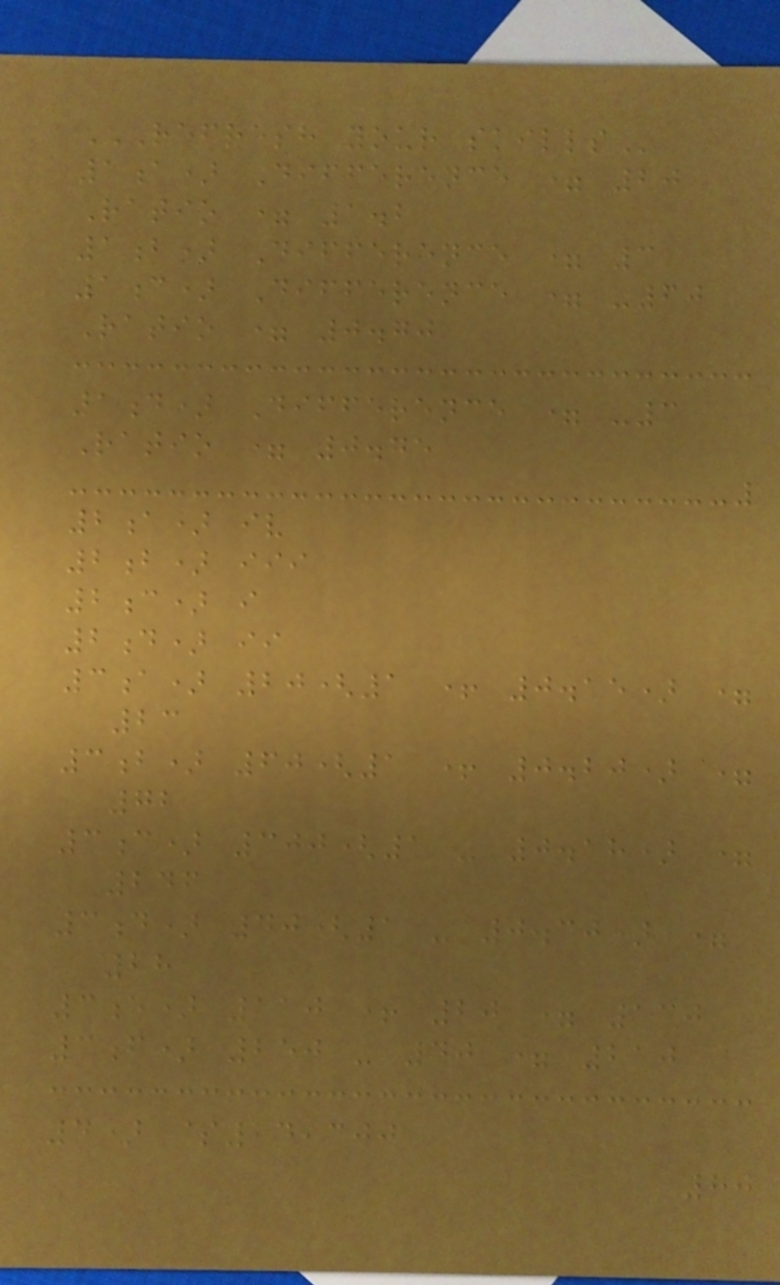REFRESH YOUR SKILLS
1a) Difference = 20
Ratio = 1.2
1b) Difference = 3
1c) Difference = -60
Ratio = 0.70
1d) Difference = -3
Ratio = 0.75
2a) iv
2b) iii
2c) i
2d) ii
3a) 20(1 + 0.15) =
23
3b) 60(1 + 0.20) =
72
3c) 300(1 - 0.18) =
246
3d) 40(1 - 0.30) =
28
3e) 110 + 20 = 130
3f) 250 - 40 = 210
4) $24,300
80
